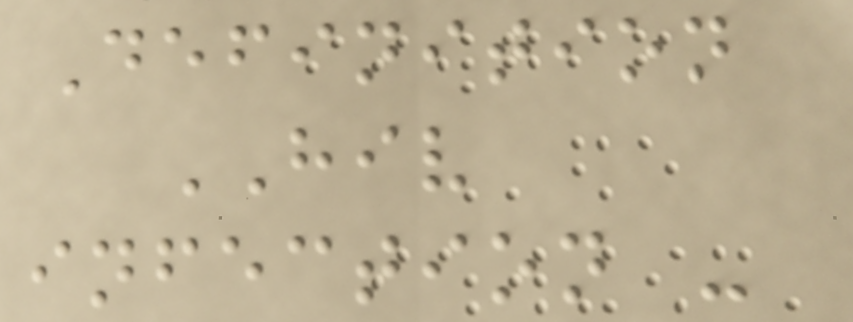Definition
HIV
infection -
